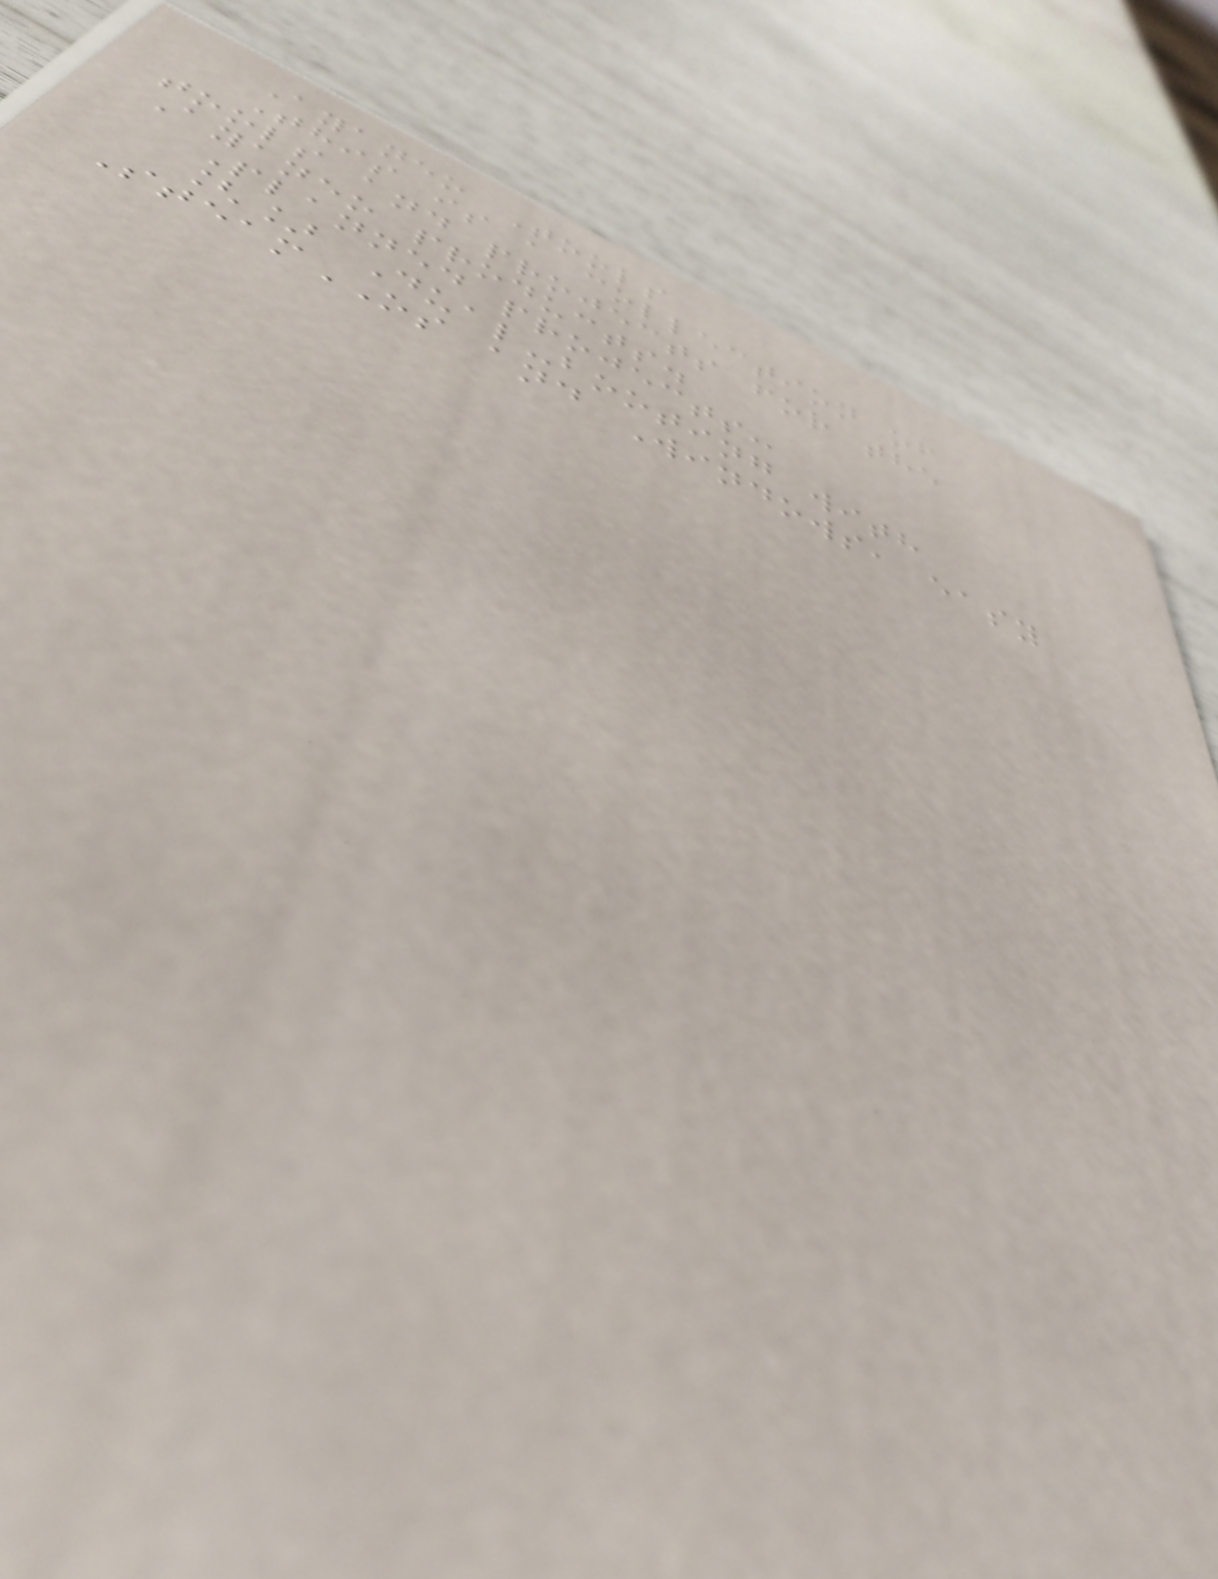Ayaneo Tools
This is a collection of
tools and projects for the
Ayaneo products.
Planned projects:
[] Dual-booting with
SteamOS and Windows, easy
